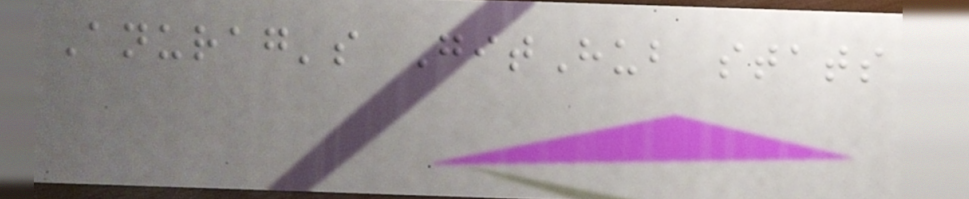Anurag's GitHub stats
